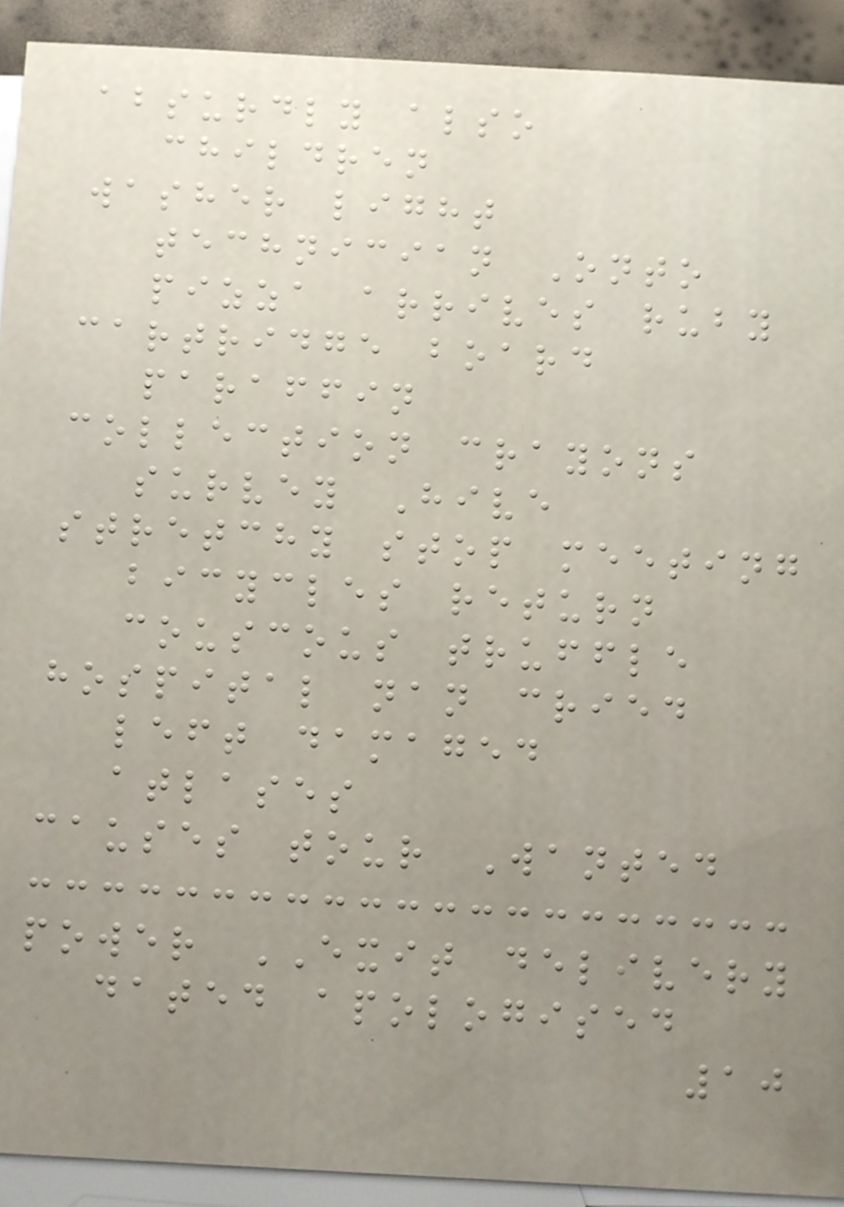absurdly also
children
washer light
technician Onto
pizza arrives ruby
cartridge board
paraffin
collection crayons
survey Hive
stretchy stop meeting
bicycles return
couscous truffle
hospital nan cried
left damaged
atlases
causes tour Wanted
power EXIT delivery
dated apologised
10
